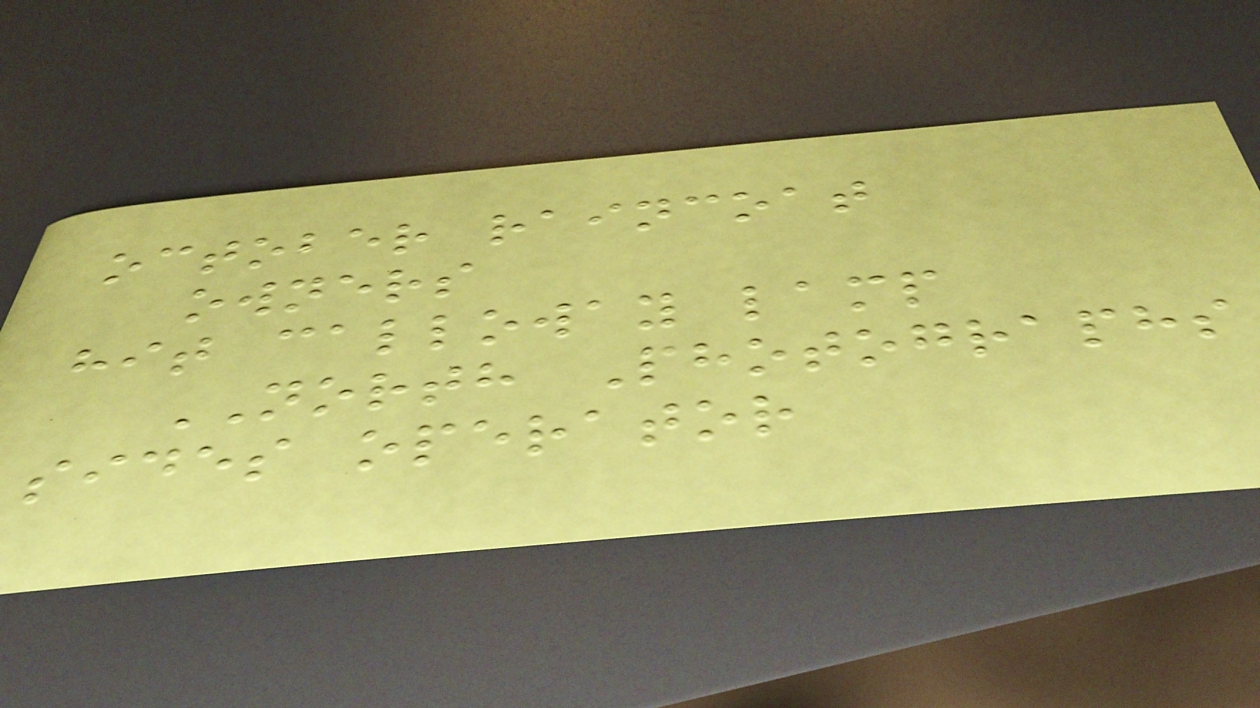october raincoat
owners
hit calloway lamp
NORTH Photographs
sides operator
